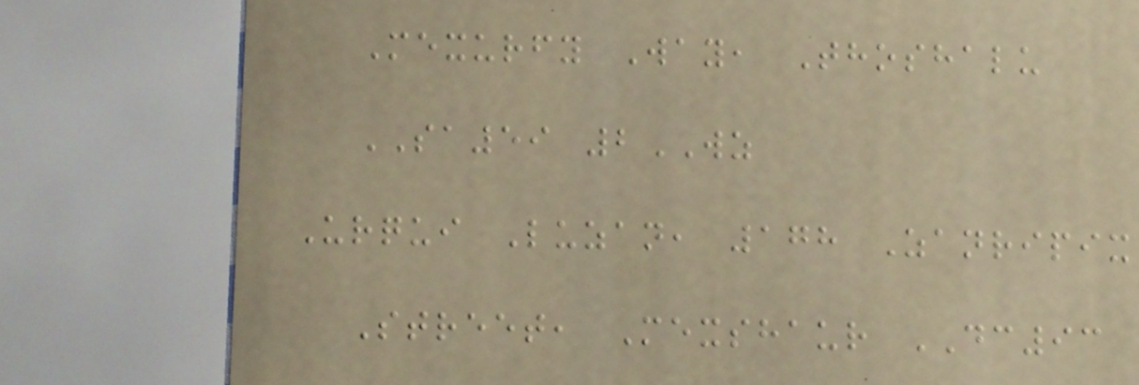Mexurfy Way, Thoshalu
SA59 2WZ
Urqui Luzan, 178 Zanripix
Street, Mexshaur DC93
